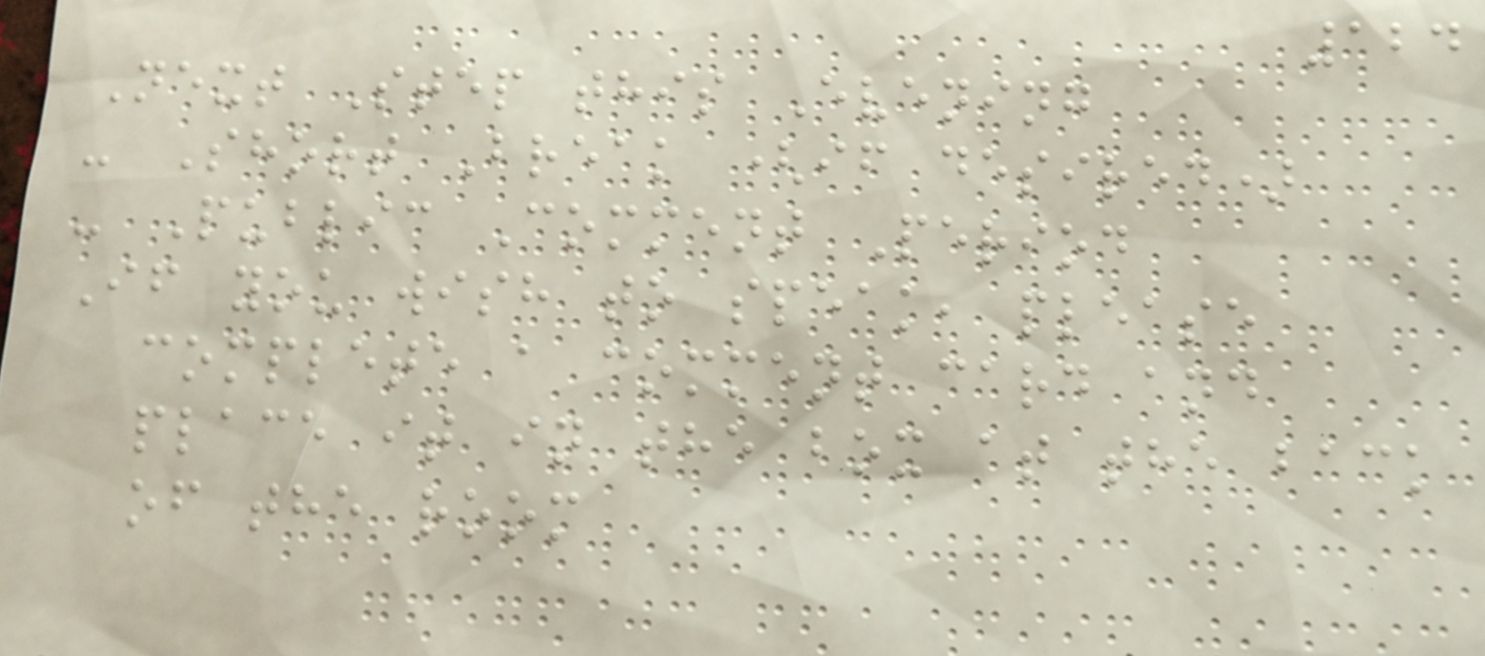124
Next Step this Evening
- Short Break (if desired)
- Public Comment Period
If you wish to speak, please
complete a comment card and
place it in the box at the back
of the room
